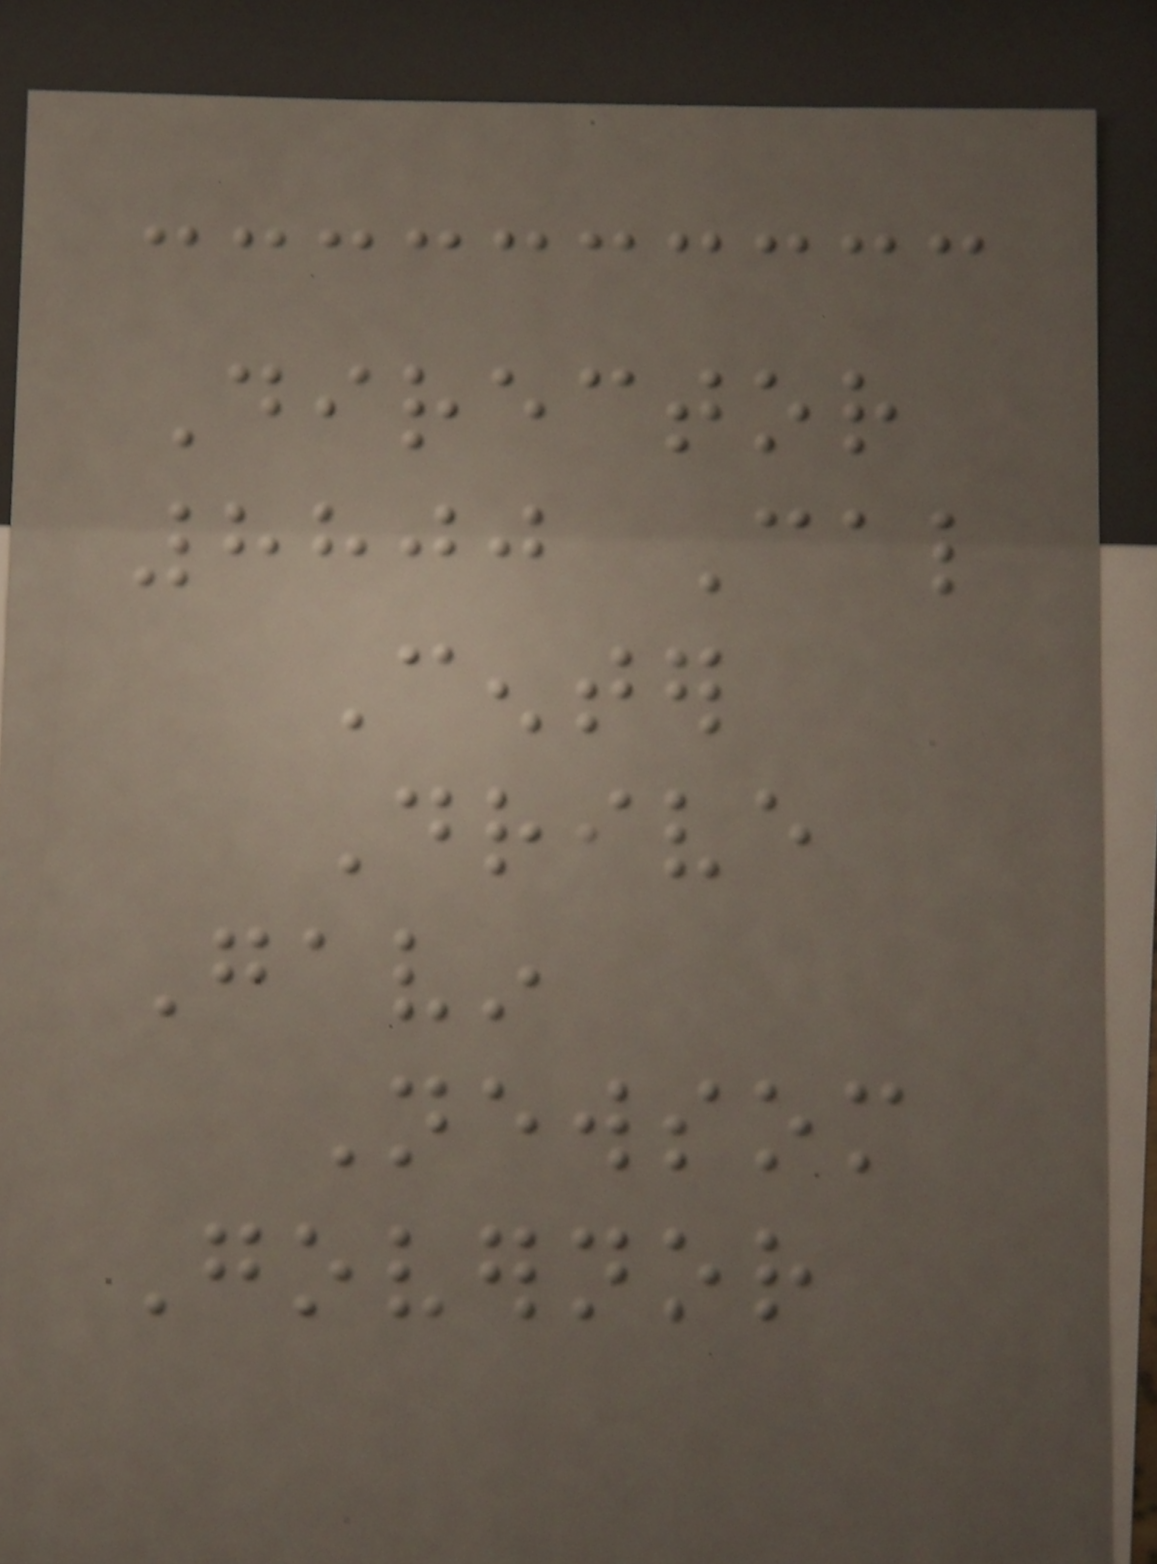Director
8800 Cal
Center
Drive
Gavin
Newsom
Governor
